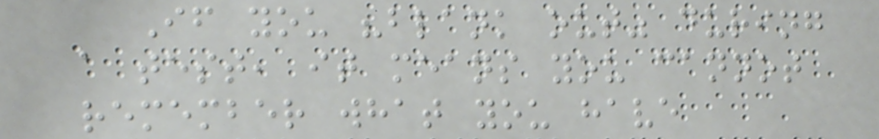If you "blank out" during
a test, it means you cannot
remember what you have
